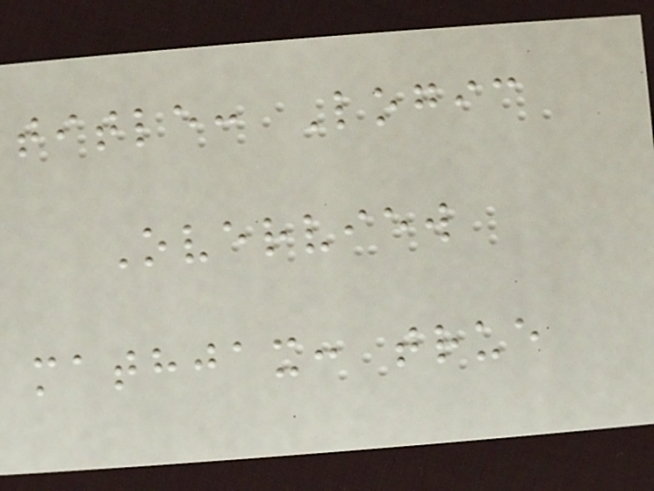title: Logic
Overview
mathjax: true
